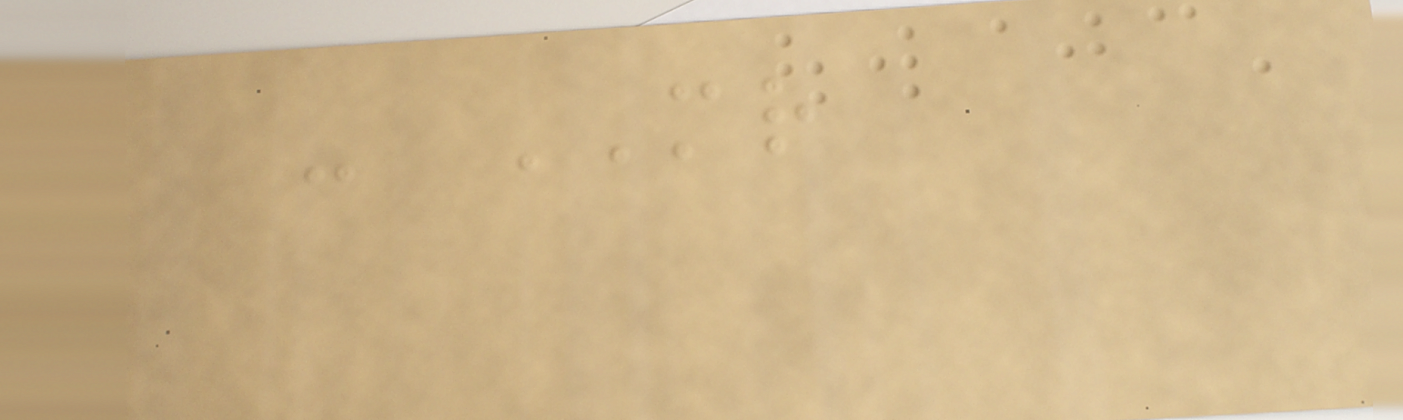- MR
